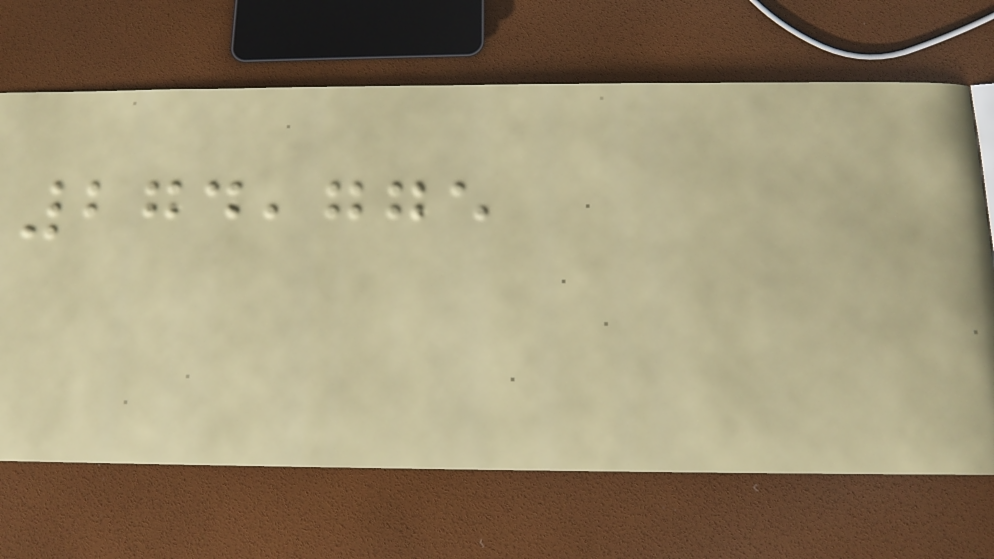274,775
